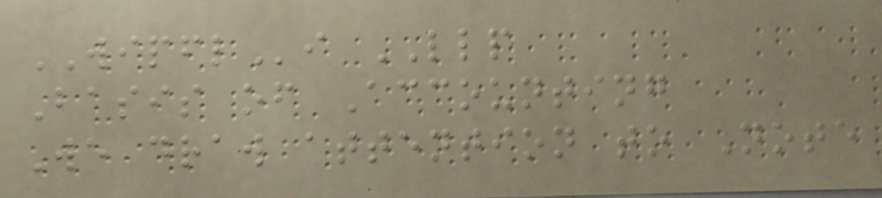WIPFLi LLP
Basis of Accounting
We draw attention to Note
